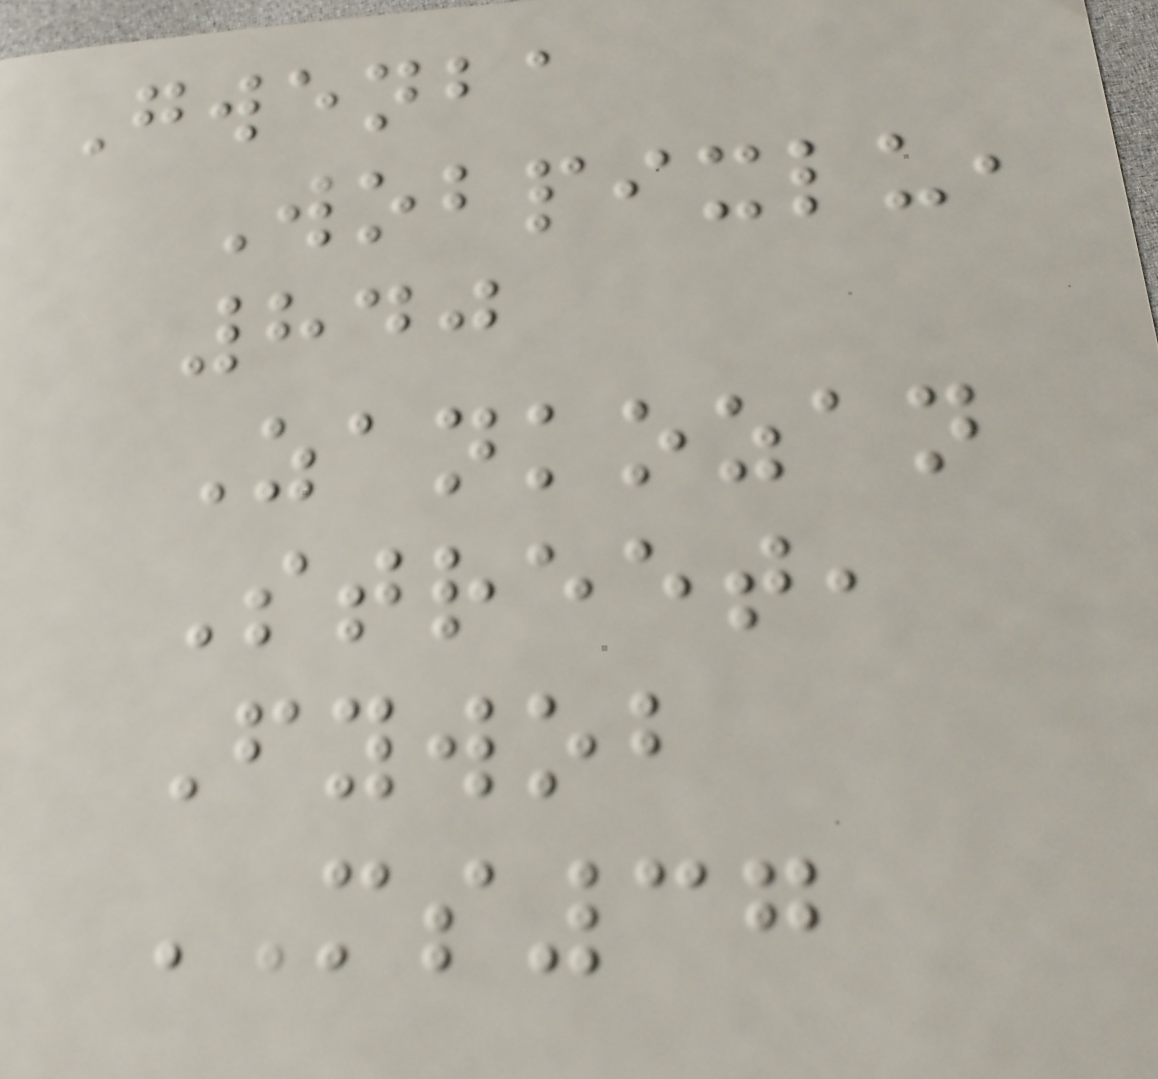Gwenba
Wobpixlu,
840
Zankozan
Street,
Fywob
MS37
